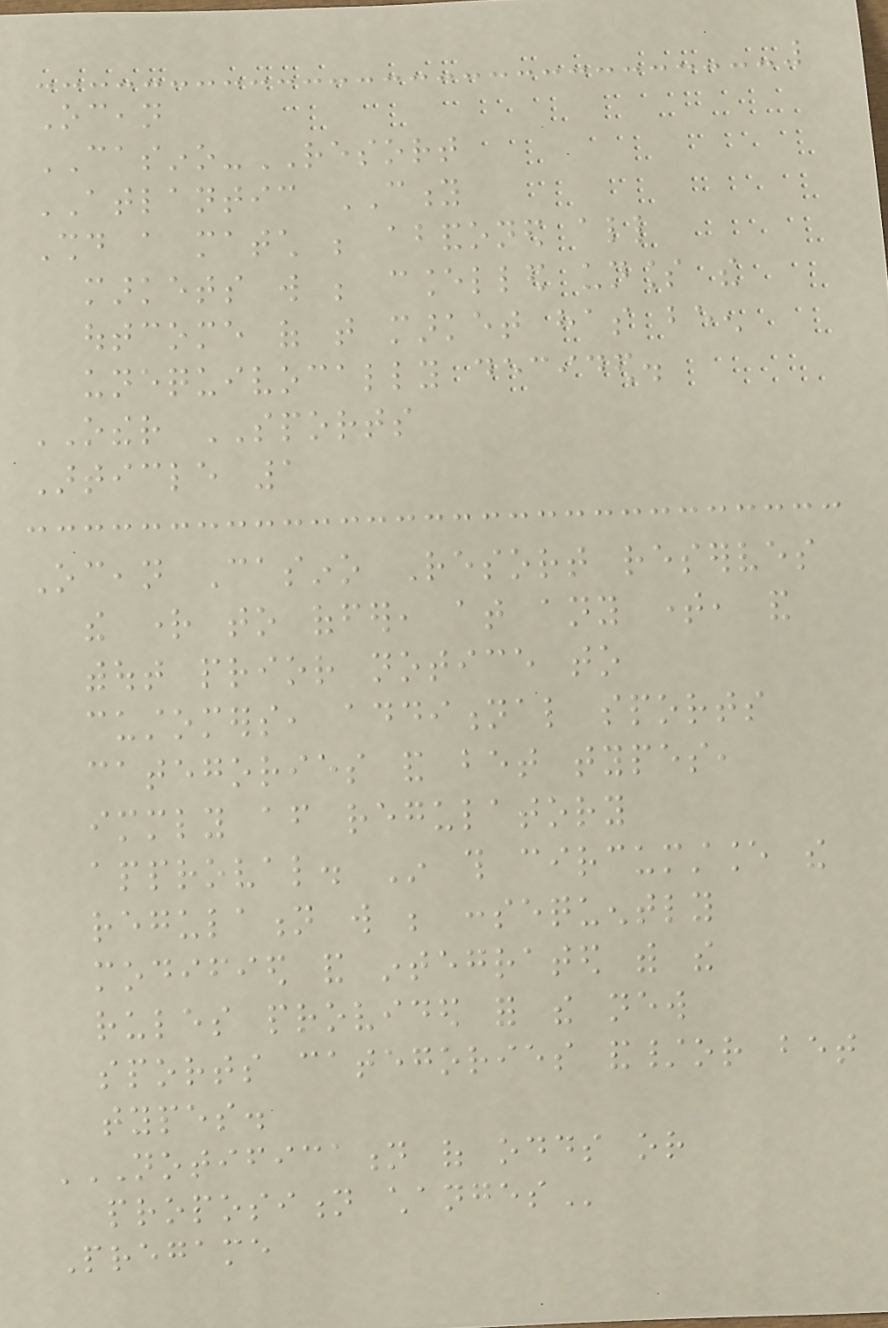Ocean
CASINO-RESORT
ATLANTIC CITY
Should a match be abandoned all
markets will be cancelled unless the
outcome of that market has been
unequivocally decided.
OTHER SPORTS
Article 1
Ocean Casino Resort reserves
the right to offer, at any time, and
without prior notice to
customers, additional sports
categories and bet types,
immediately after regulatory
approval. In this circumstance the
regulation will be consequently
modified and integrated with the
rules provided for the new
sports categories and/or bet
types.
NOTIFICATION OF ODDS OR
PROPOSITION CHANGES
Pregame
